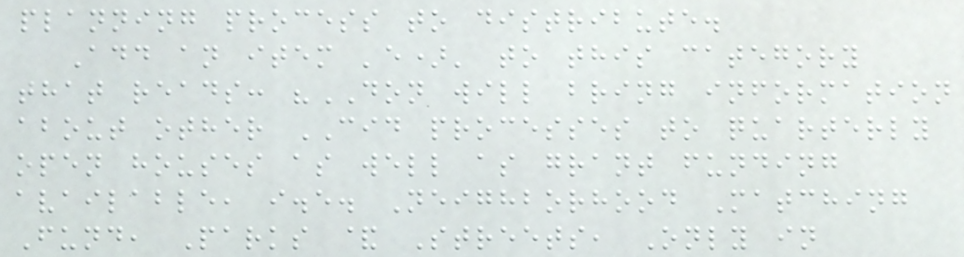planning process to distribute.
Add an item 'e)' to this category
that reads: "DON will bring information
about other CID processes to quarterly
open houses as well as grant funding
available, i.e. Neighborhood Matching
Fund, Parks & Streets, Only in
